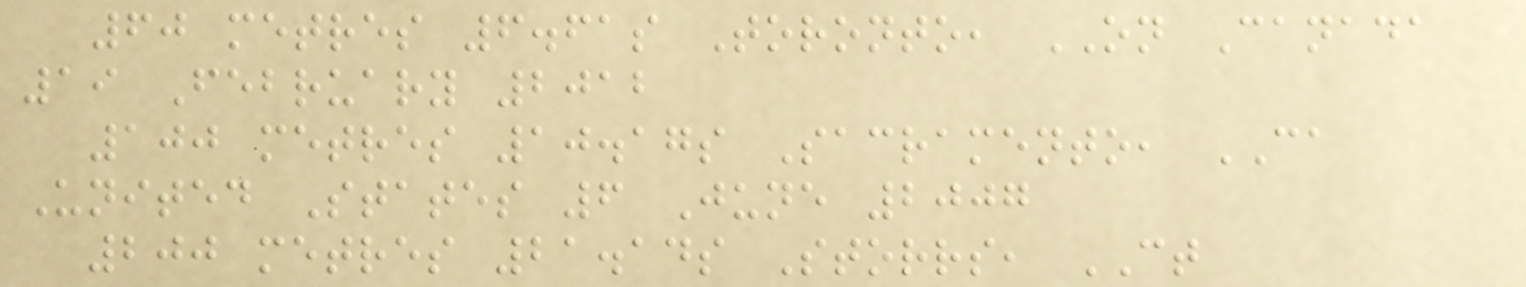60 metres 6.61s Toronto, ON Canada
19 February 2012
100 metres 10.17s Sacramento, CA
United States 6 June 2007
200 metres 21.14s Storrs, CT
